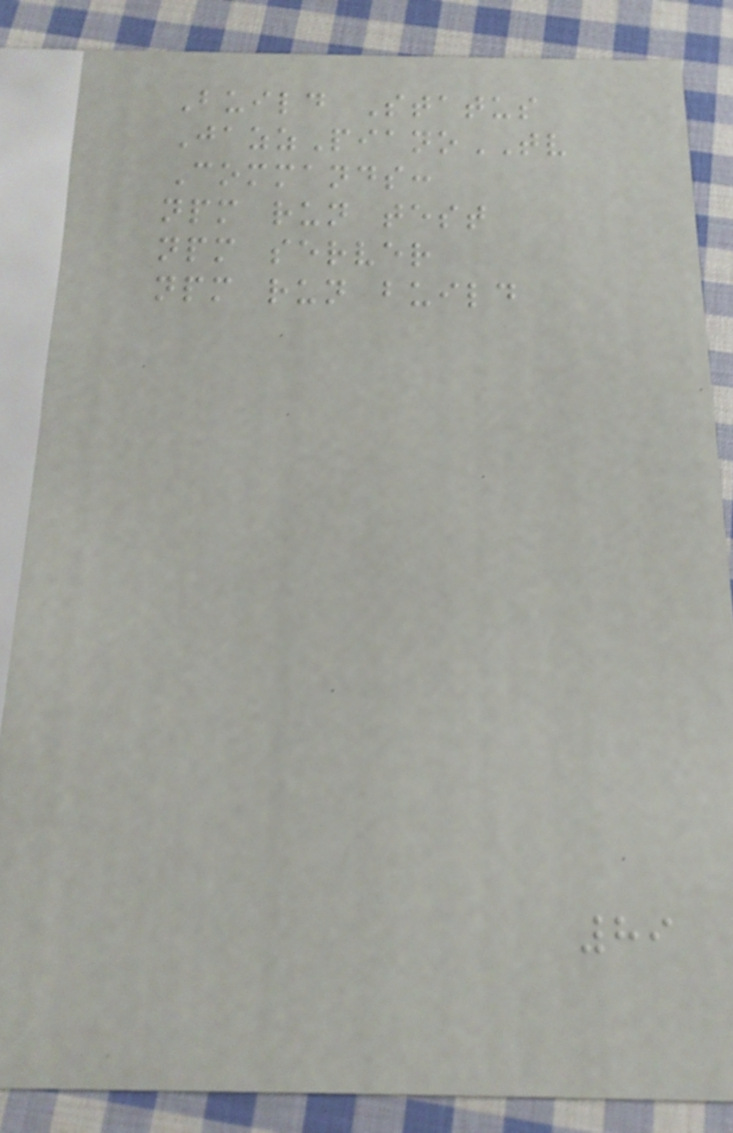Build Status
JazzPianoTV
Commands:
npm run test
npm server
npm run build
89
